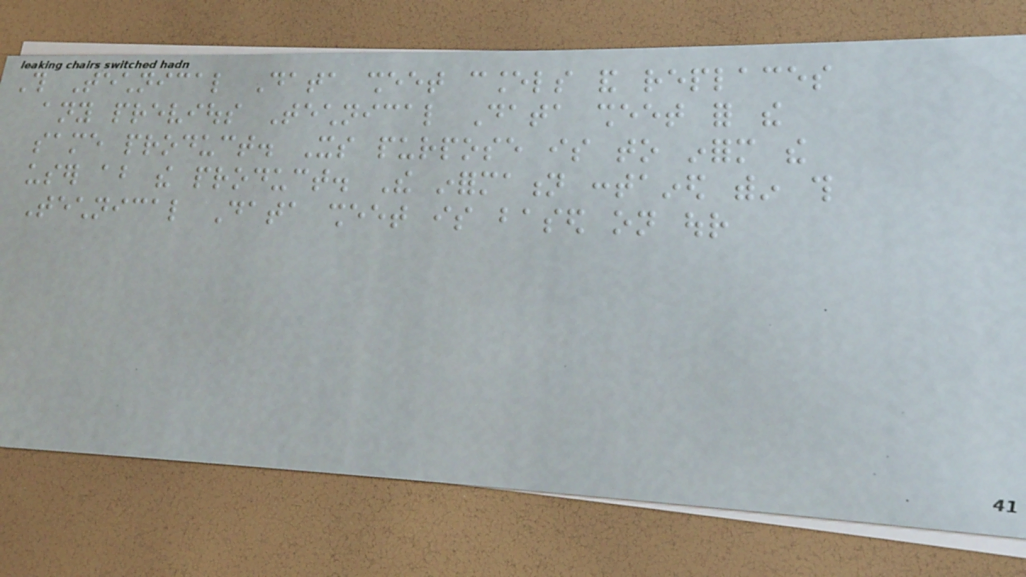This Technical Data sheet cancels and replaces
any previous Technical Data sheet for the
same product. Its purpose is to inform the
user about the product. The information contained within this
Technical Data sheet is based on our
